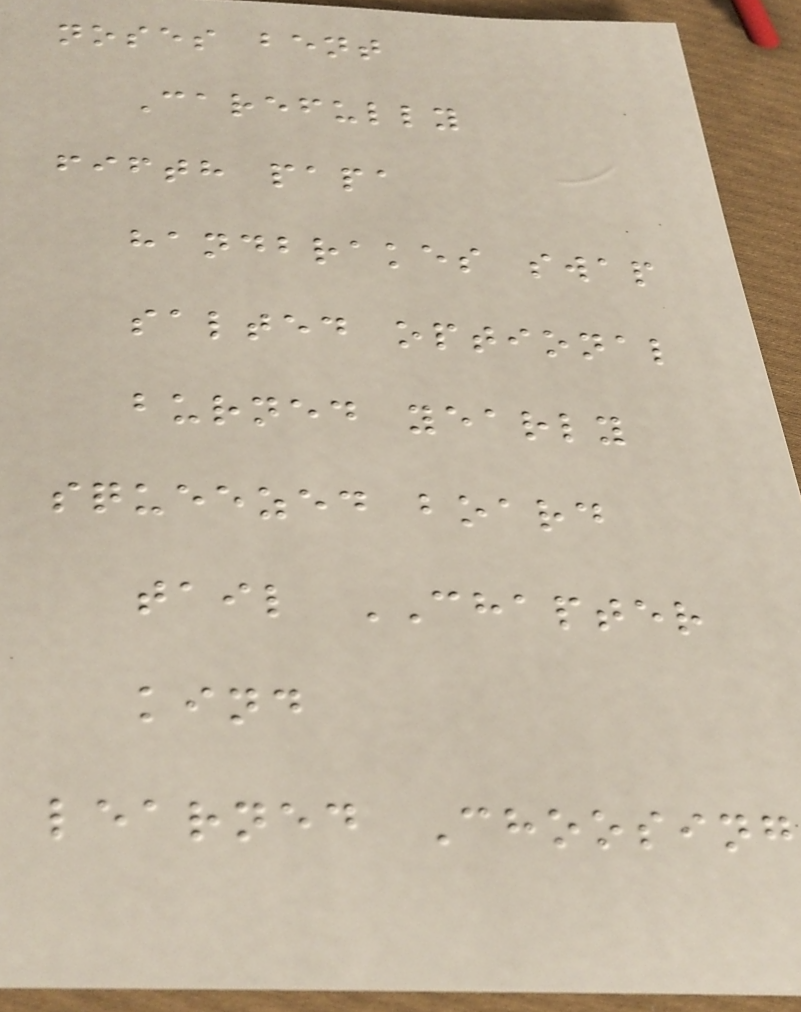noses bent
Carefully
fifth papa
handbrakes swap
salted optional
burned yearly
squeezed board
tail CHAPTER
kind
learned Choosing
